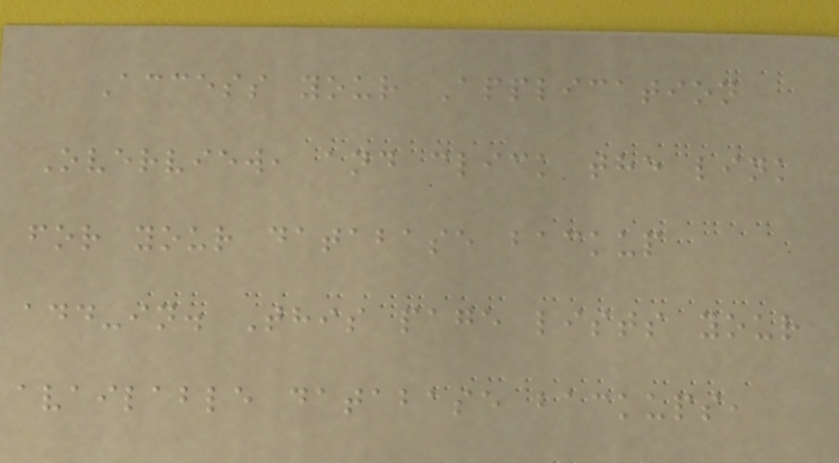Access your Application
Overview, and click the link
for your database backup
add-in. This page lists your
available database backups,
